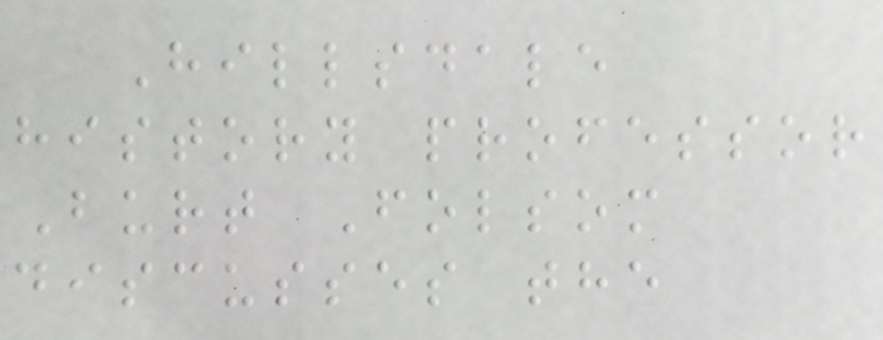Hillsdale
history professor
Burt Folsom
discusses the
